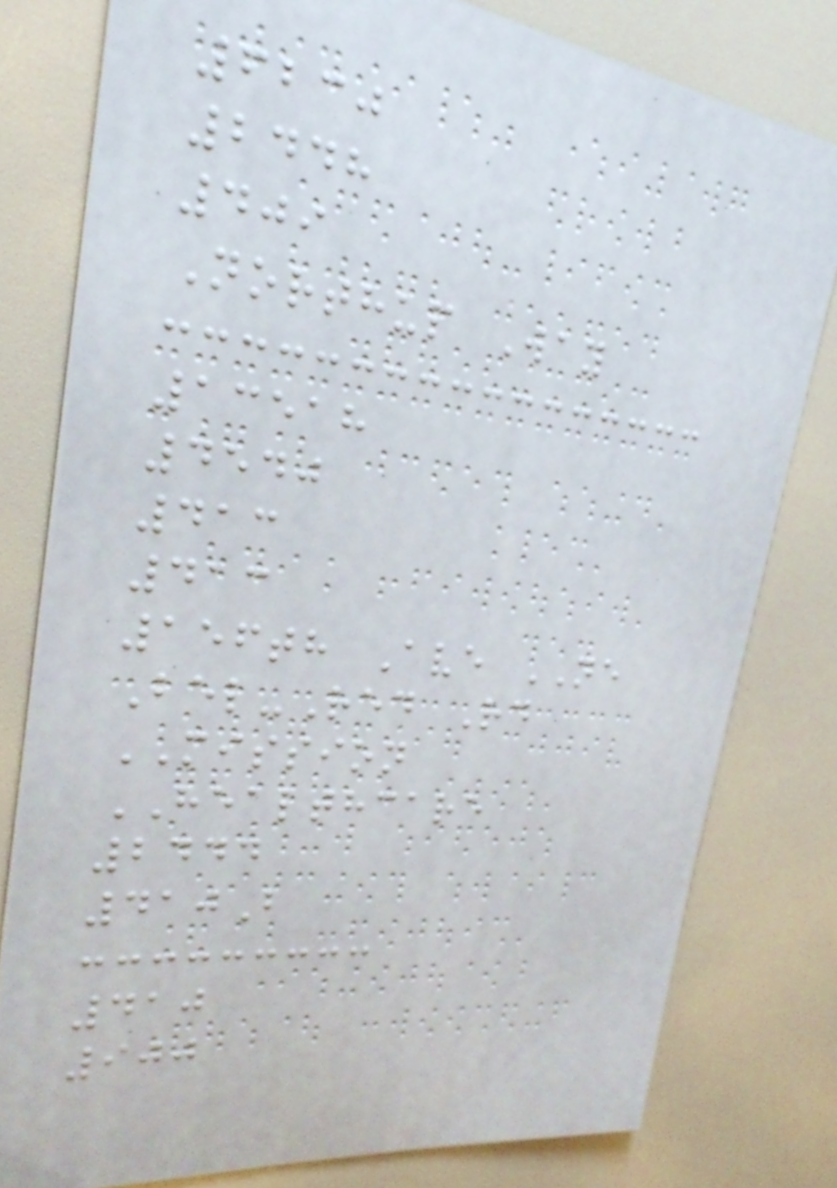6230
2448
409
Northup Way
13518
4540
413
413
156th Ave NE
Bel-Red Rd
MISSION
HEALTHCARE
2444
410B
410
900
